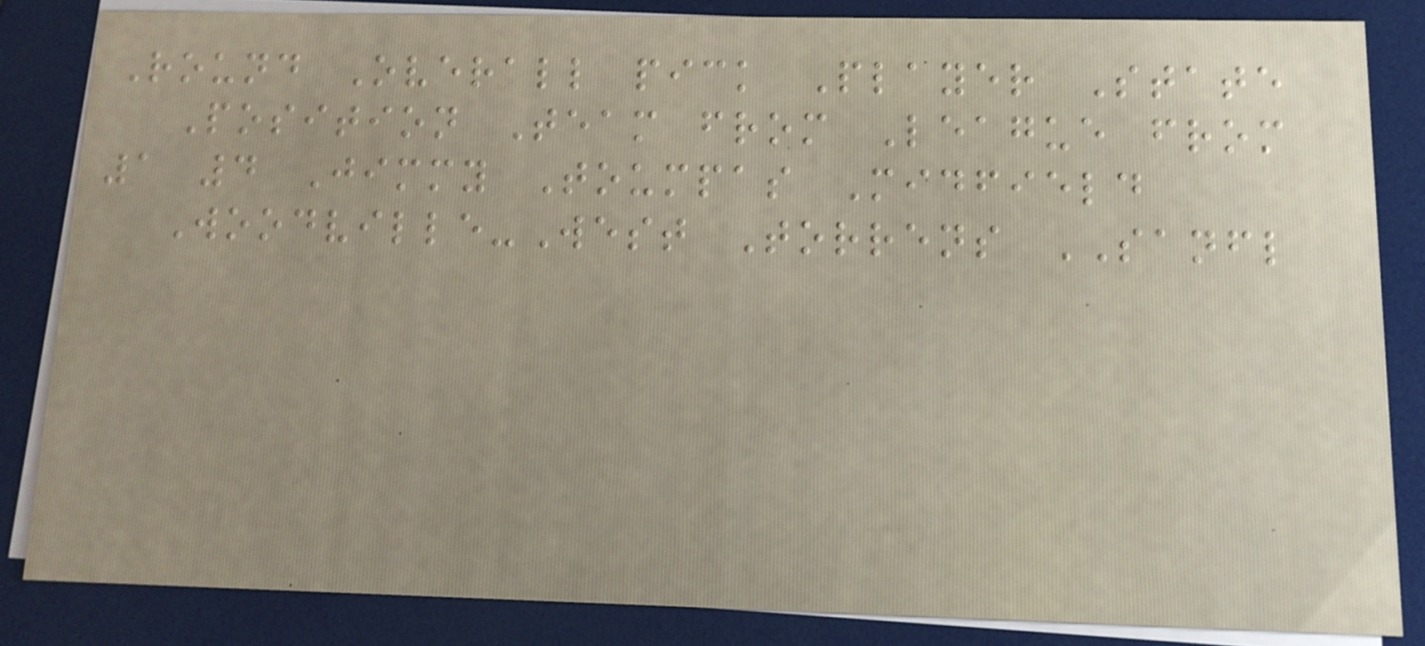Round Overall pick Player State
Position Team from League from
1 4 Jimmy Toumpas Midfield
Woodville-West Torrens SANFL
